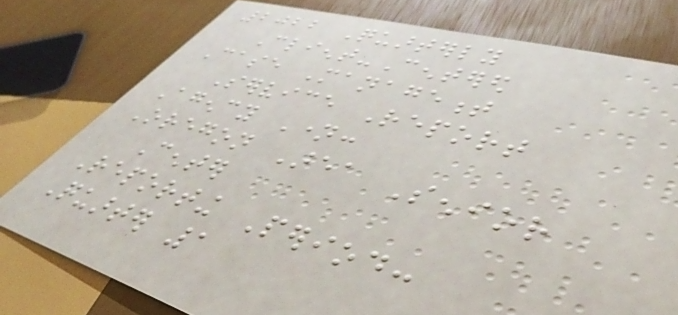2022 Quarterly
Client-Centered
Case Management
Service Report
Agency Name:
Oregon Area Senior
Center
Reporting Period:
Quarter 1
